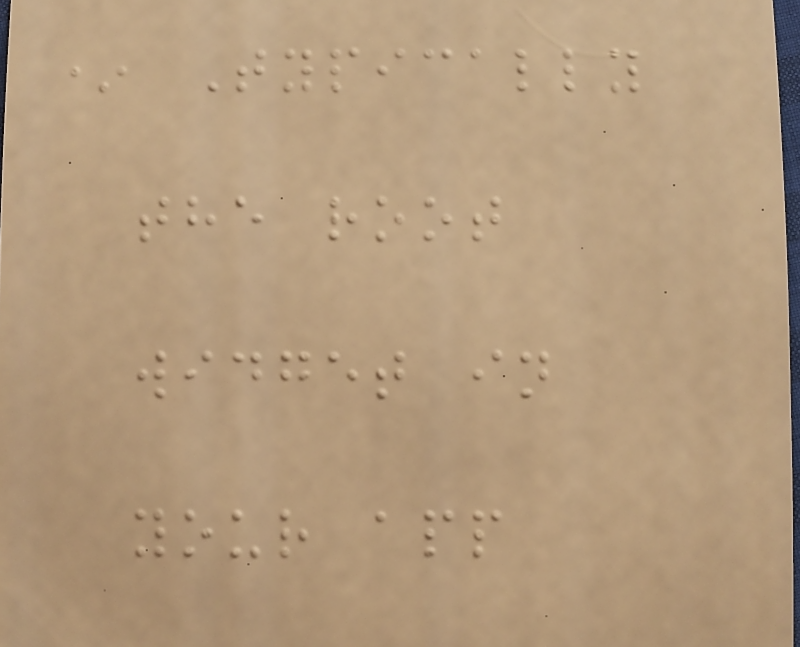* Typically
the root
widget in
your app
